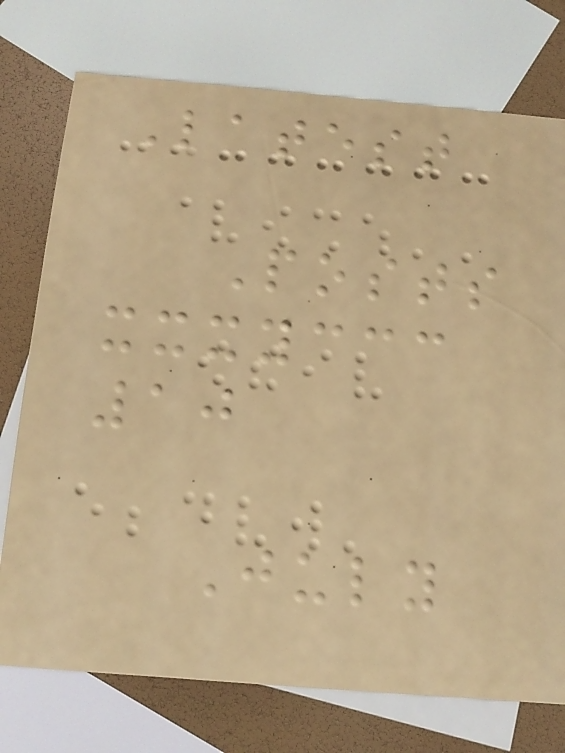Latest
Posts
10
July
